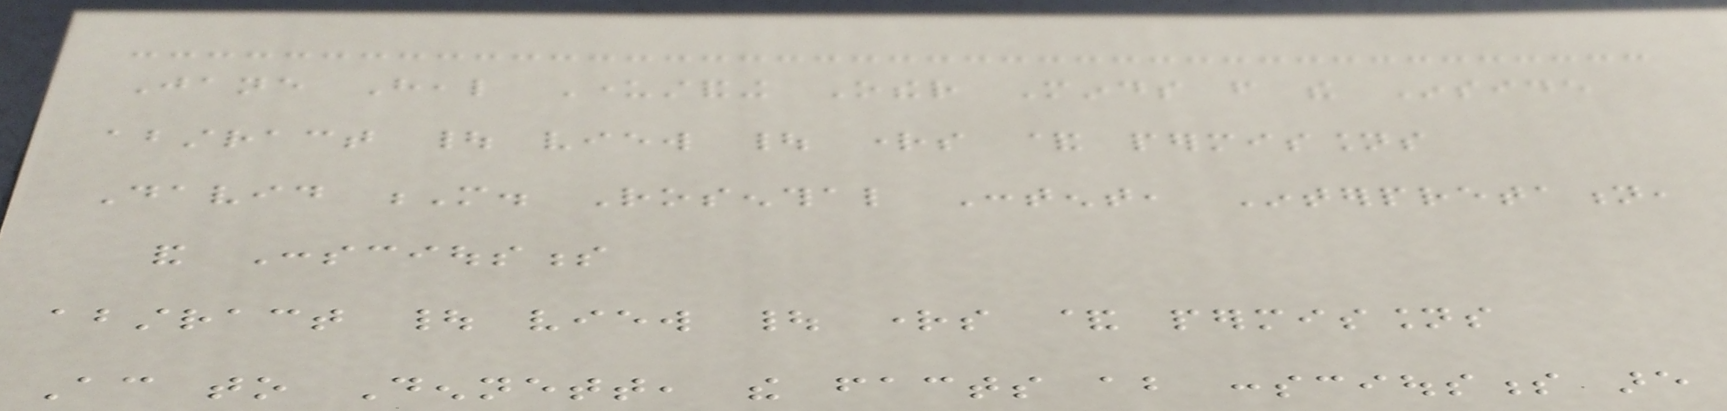Jane Heal Understanding Other Minds from the Inside
abstract | view | rights & permissions
David M. Rosenthal Content, Interpretation,
and Consciousness
abstract | view | rights & permissions
According to Dennett, the facts about consciousness are
